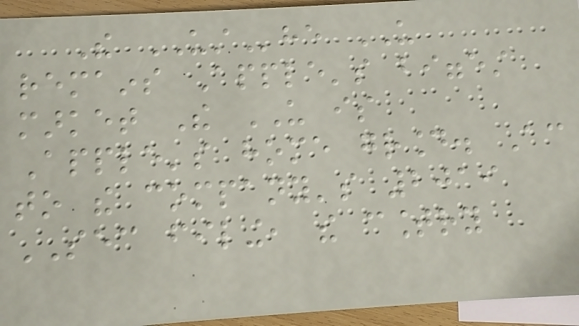The USThe US
remains Apple's biggest
market The US is
Apple's home ground. According
to the company's 2019
SEC filing, the country
